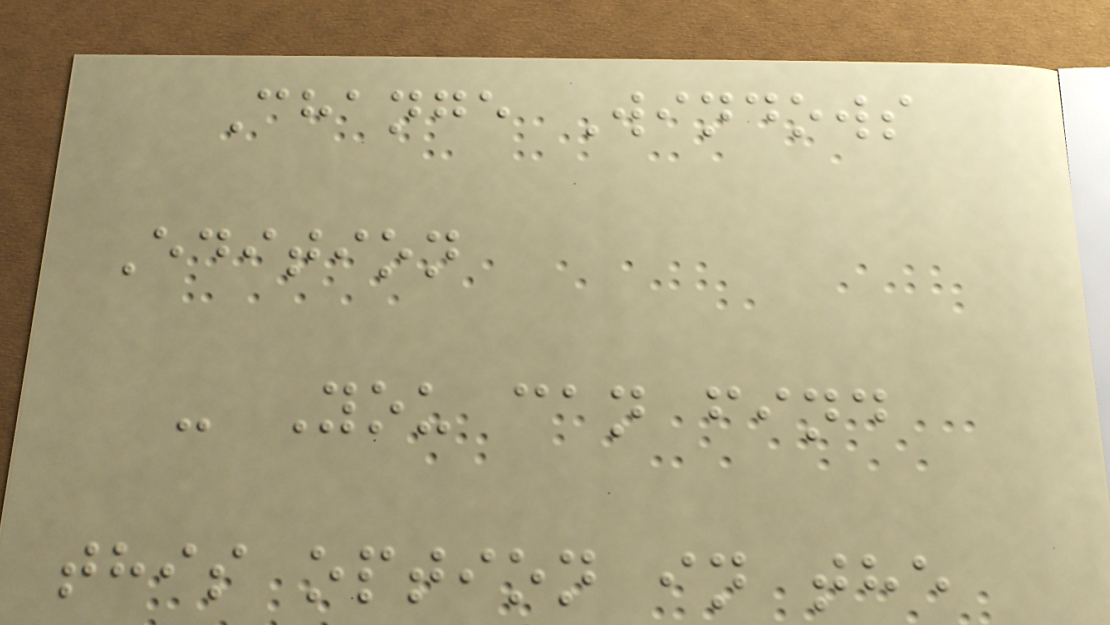Change Windows
Edition
- You can find
this option in the
